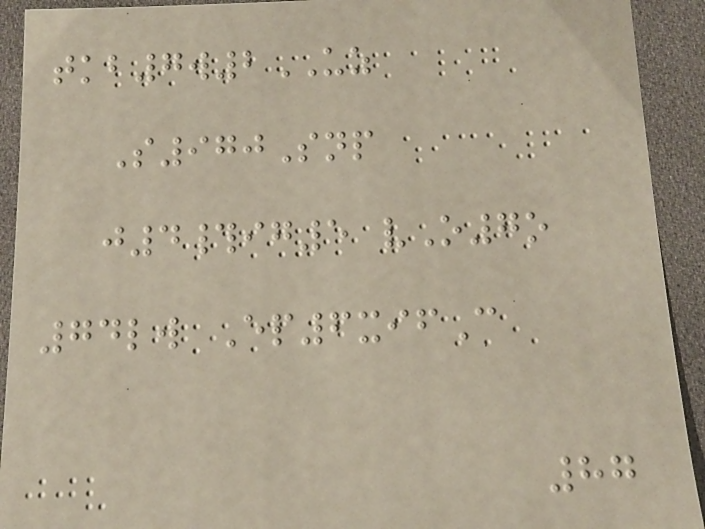tkb7w2UZ
S970Snp
j4#ig5 vO7o
74lw Ep6xifC
87
